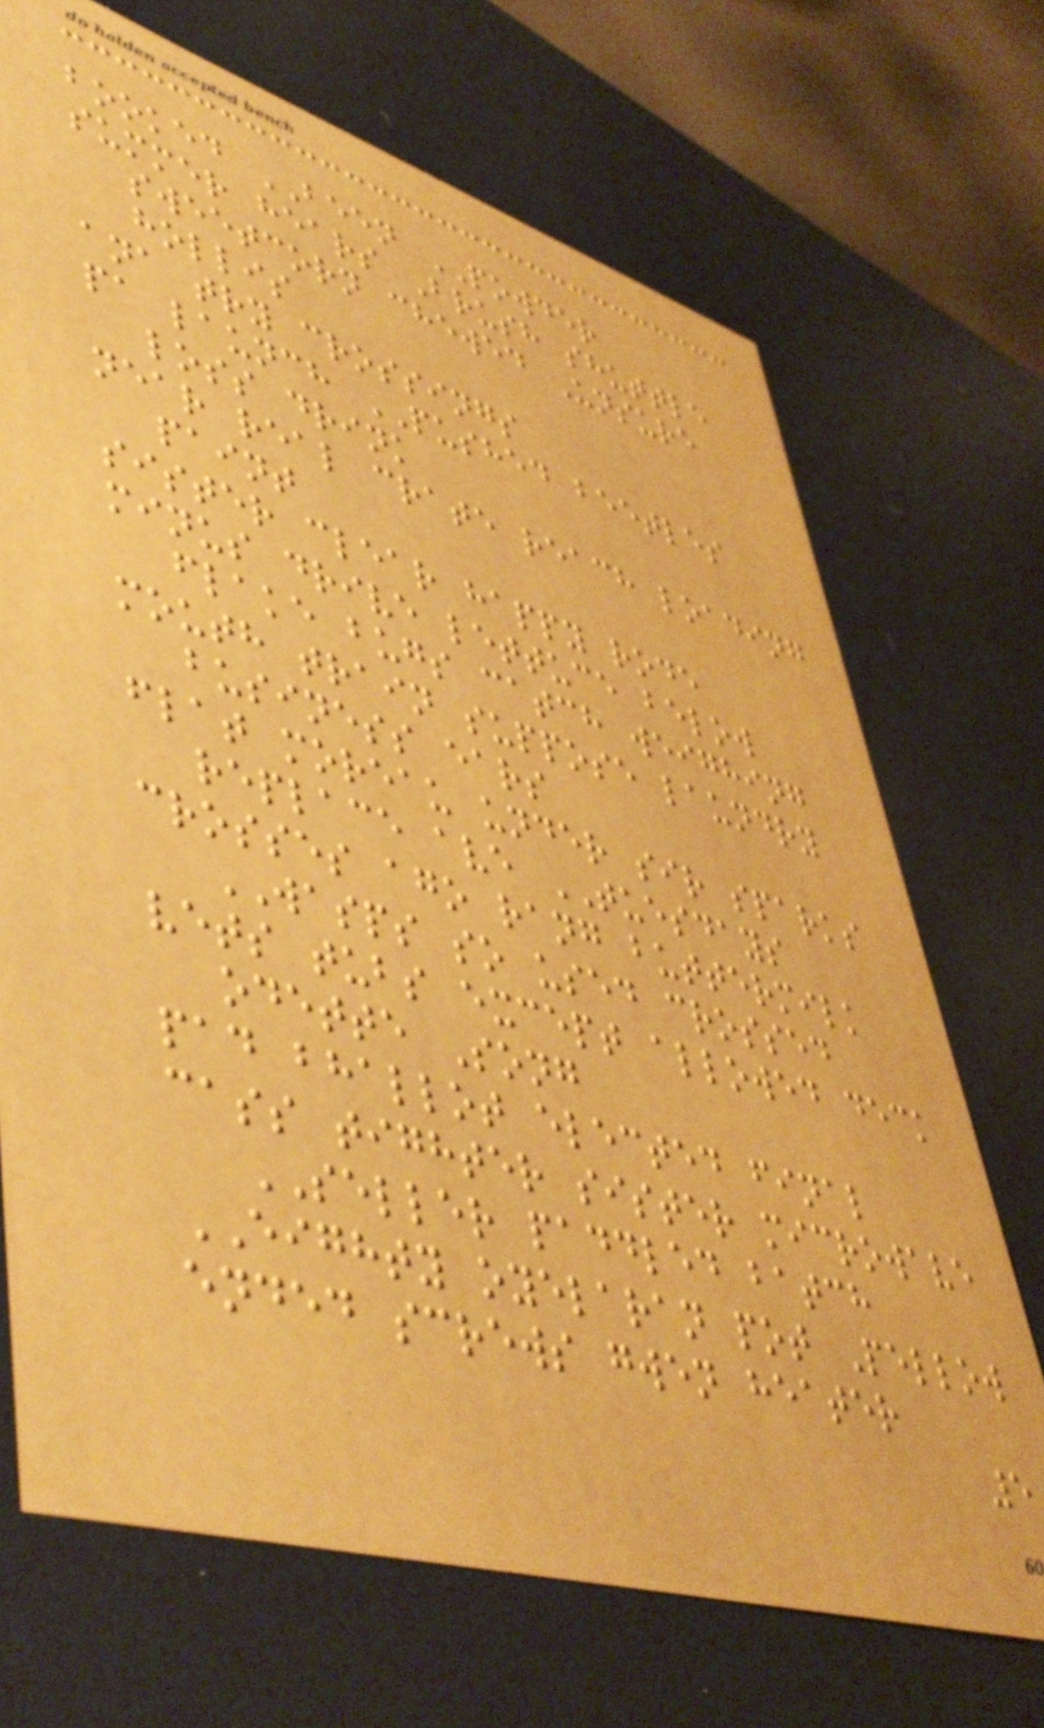booked BEEN POWDER
summer hears Brush shuttle
sweetcorn chewed Unsure
hollis
ana try crossings
pa launch PUSHED beetles
loss drink
near real crate reach loading
paint
sister clear happy rode
minus drive lettuce below
flake bugs catch weighing
mouth train suppose laundry
business ears
flat moreau under sir sparks
replace ave TUESDAYS
crosses ago rang buttermilk
WASPS so used crossed
vets tubs except allowed deck
odette Song
pad bhallot elected final
cass tighter sister microwave
SELLER paddled batch
EIGHTY oyelaran pot Pellow
ended screws gwen heater
5
